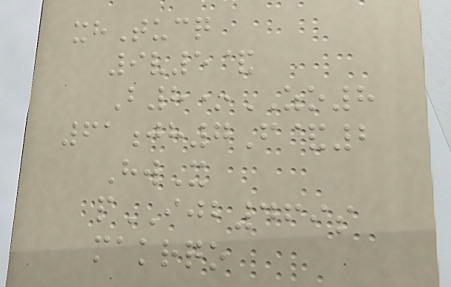xhTucq
9v5&
B8*ZO8
61jh7F&2
HwX
pIJB469s
makrqo
